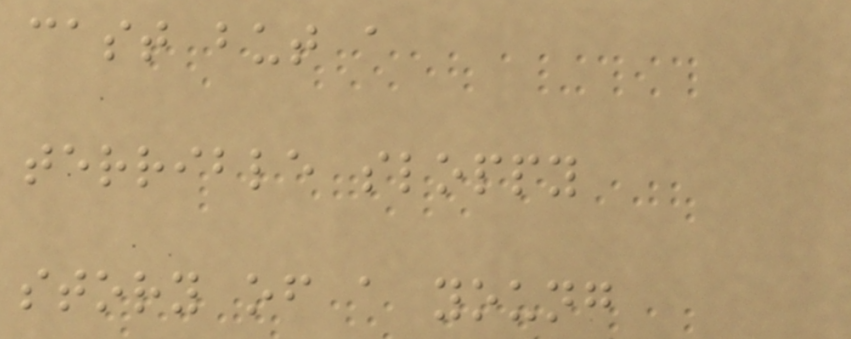cast but a
terrible sloppy
story of a young
